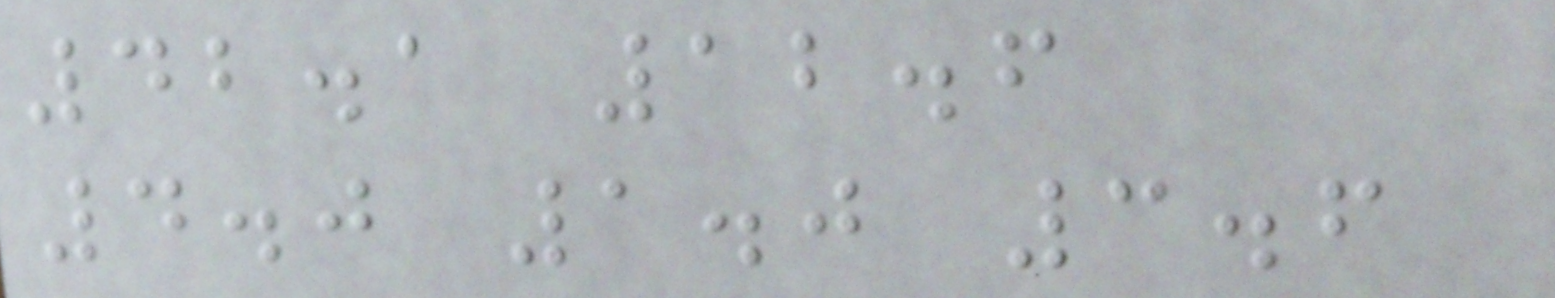42.1 12.6
4.0 1.0 3.6
